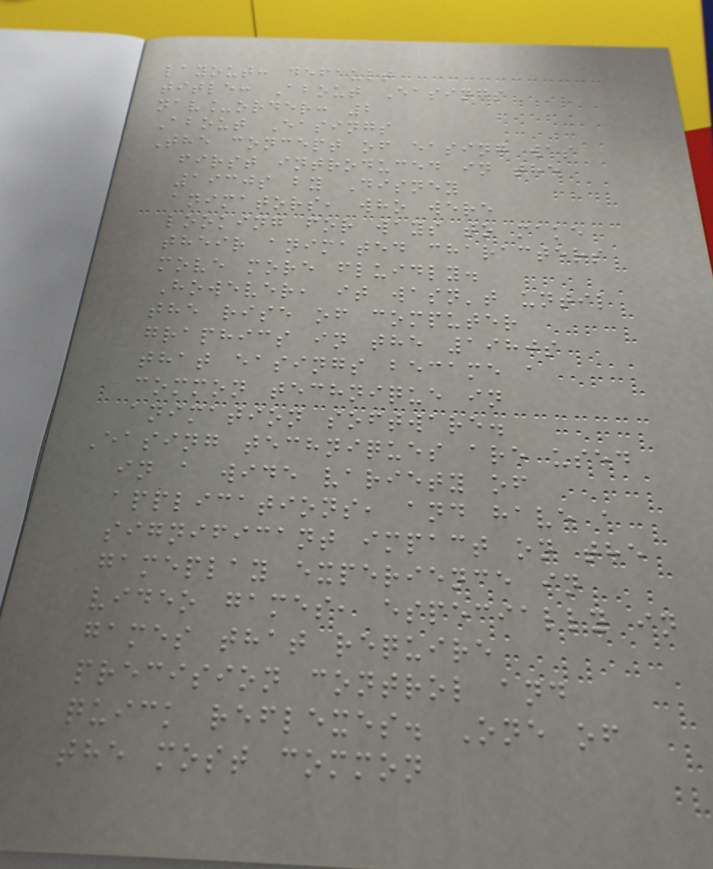layout: default
title: About Easings
nav_order: 2
About Easings
The concept of easing was
first introduced in the
1930s by Disney
animators, who were
looking for ways to make
their animated characters
move more fluidly.
However, it wasn't until
the rise of computer
graphics in the 1980s
that easings became a
common technique in
animation software.
Easing techniques are used
in a wide variety of
applications, and have a
significant impact on the
gameplay experience in
video games, especially in
games that require
precision control and
quick reflexes. One of
the most common
